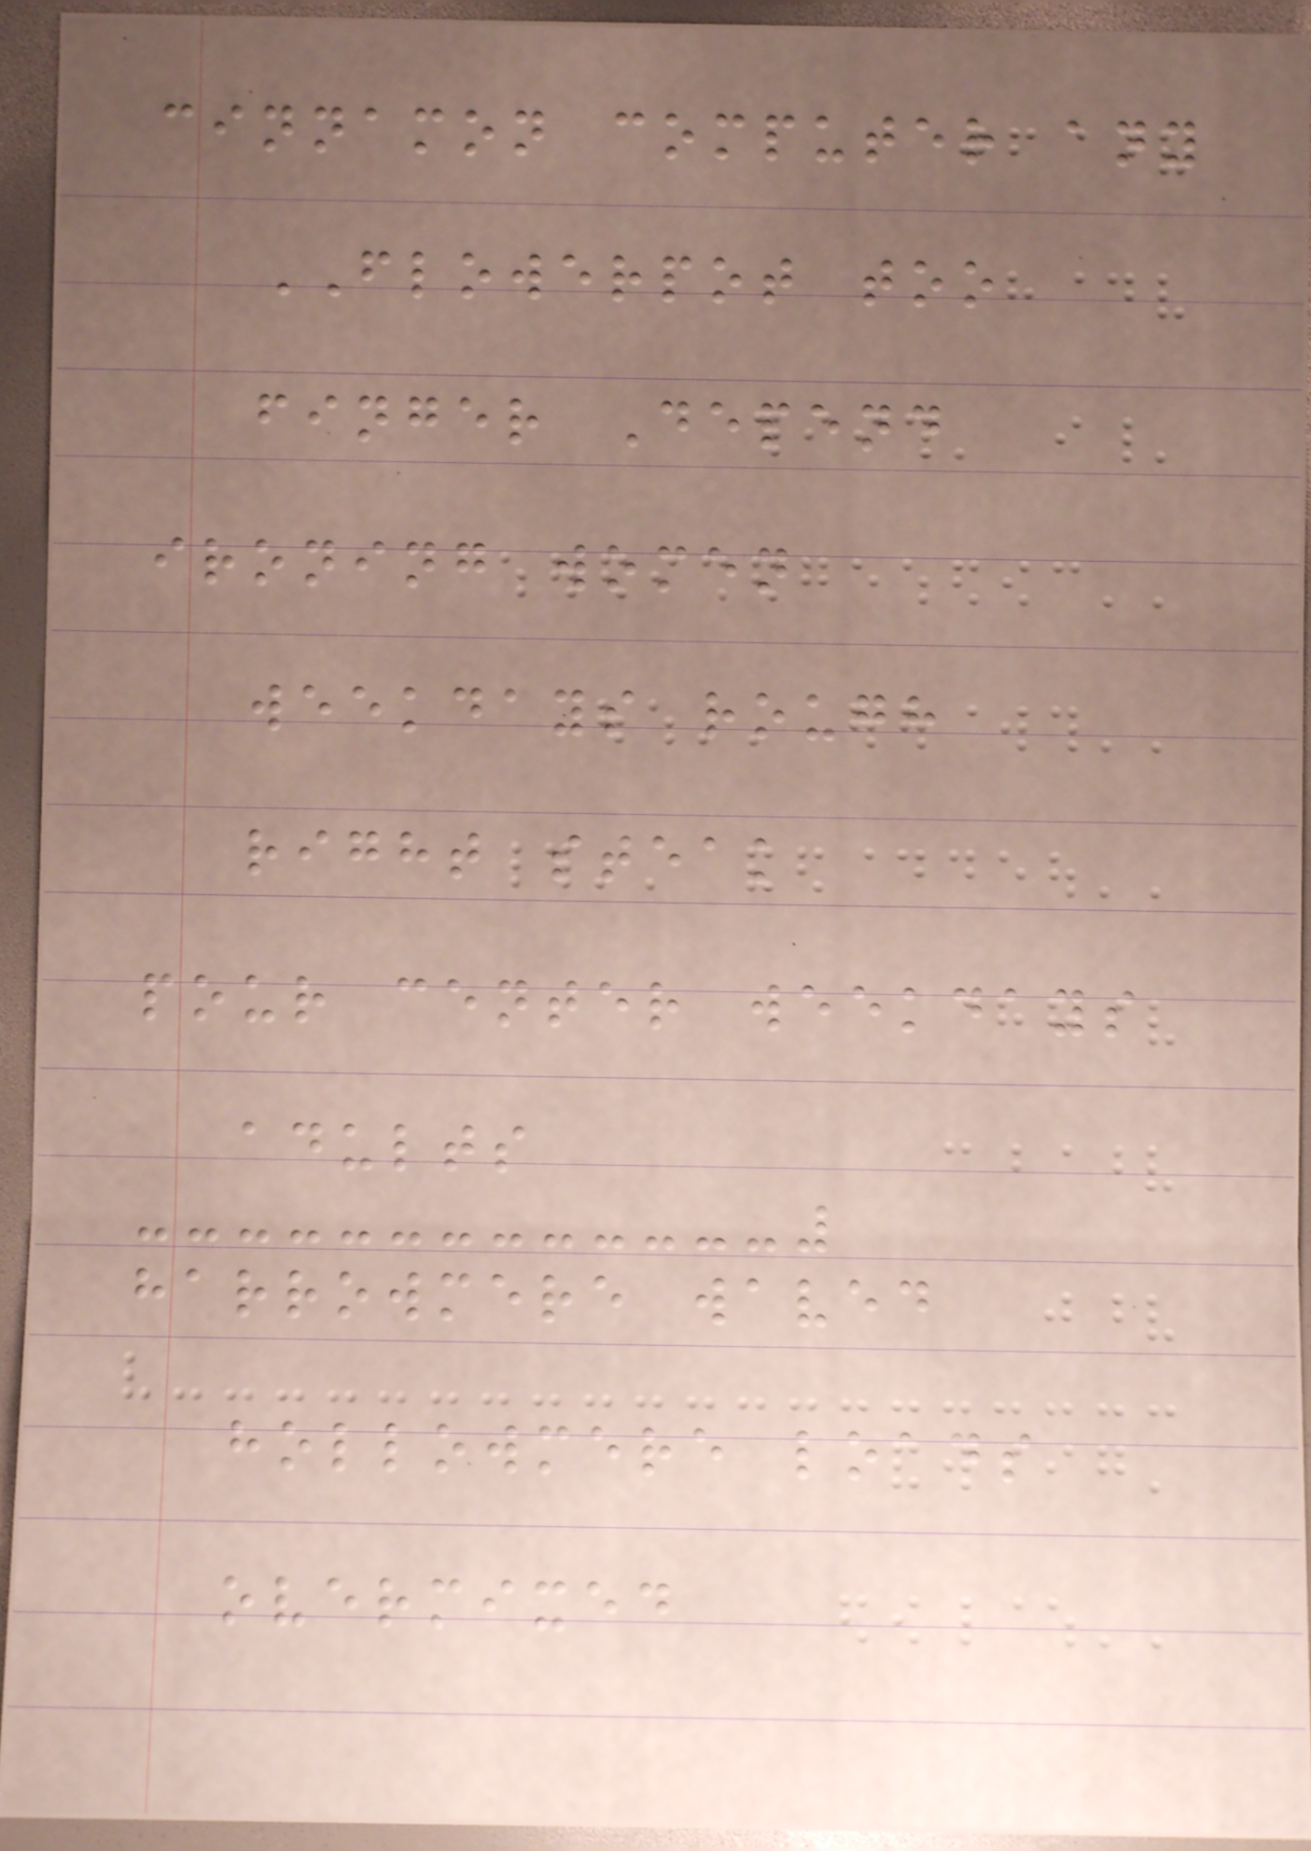cinnamon computer any
FLOWERPOT too
finger Depend
ironing women
weekdays rough
right steak
pour center weekdays
adults
harrowmere waved
hollowmere loads
overmixed
